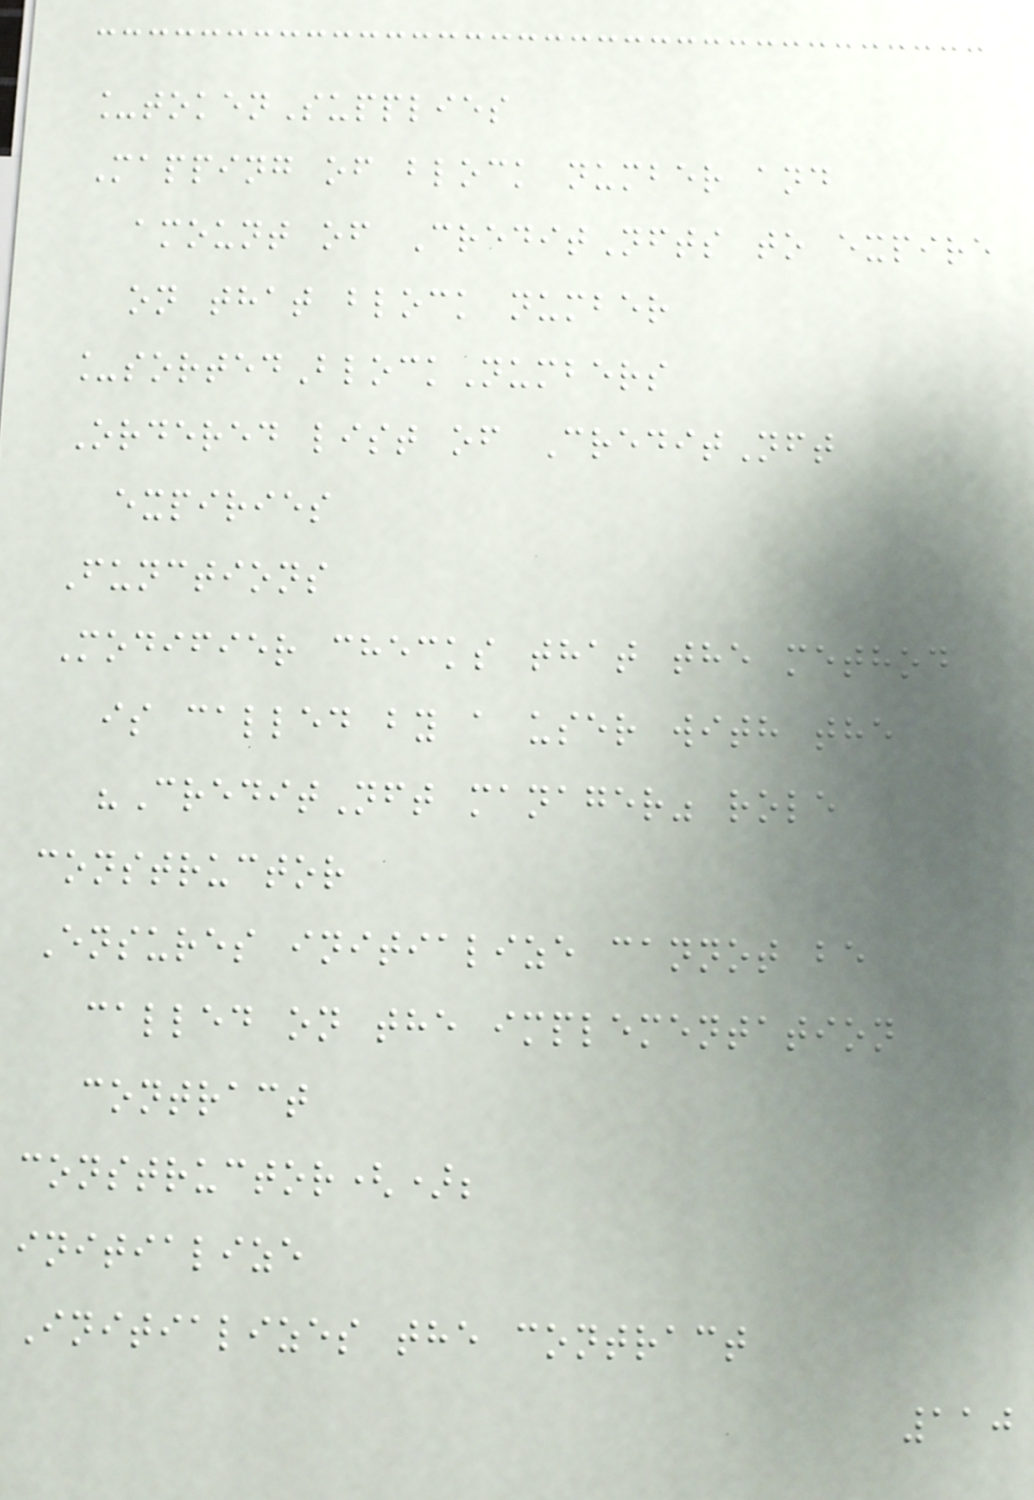_tokenSupplies
Mapping of block number and
amount of CreditNfts to expire
on that block number
_sortedBlockNumbers
Ordered list of CreditNft
expiries
Functions
Modifier checks that the method
is called by a user with the
"CreditNft manager" role
constructor
Ensures initialize cannot be
called on the implementation
contract
constructor();
initialize
Initializes the contract
110
